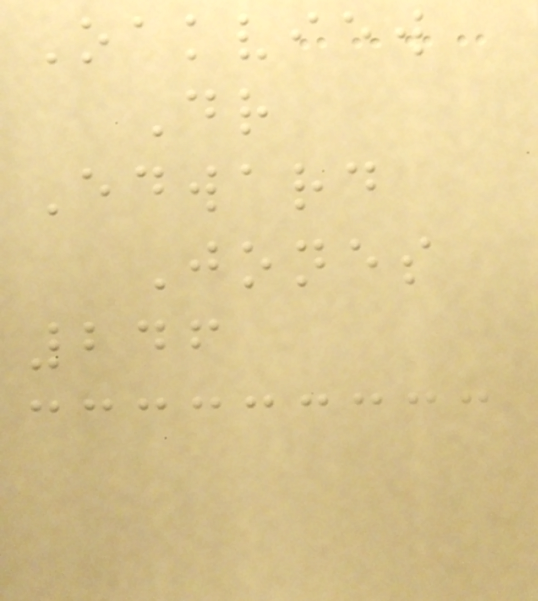Oakview
Dr
Edward
Jones
246
